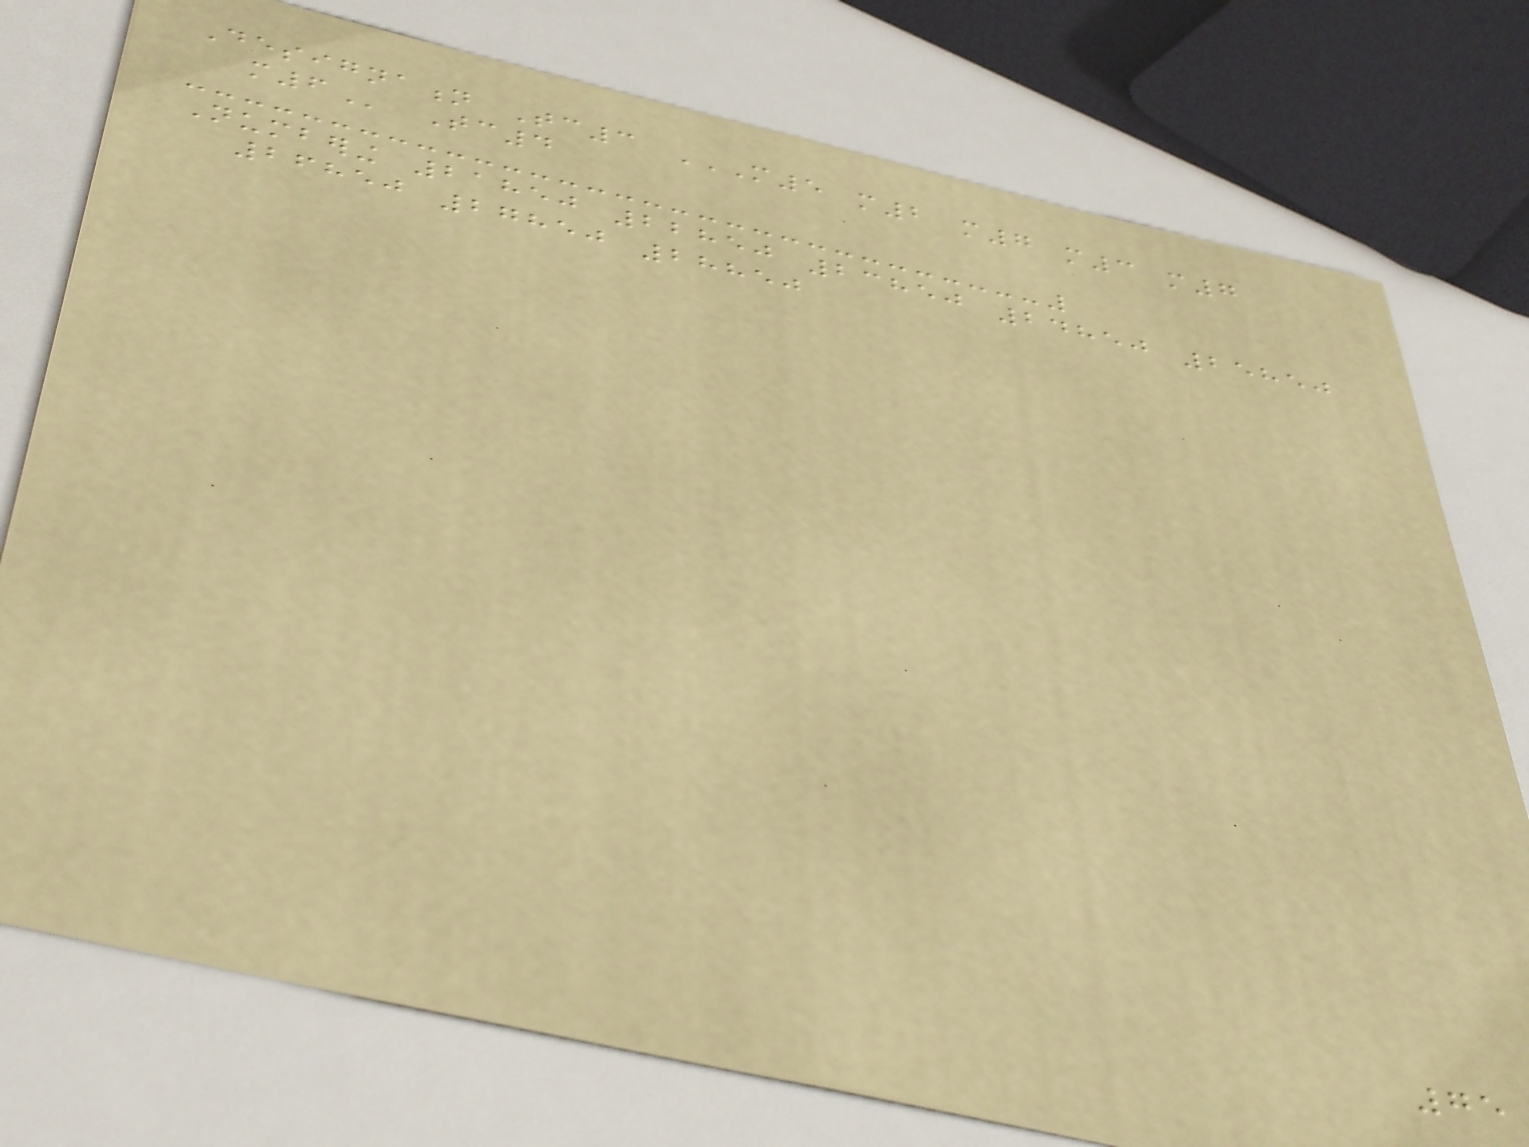Designation Tc3 M5 M2 M7 M3 M7
M6 Tc4
Numbering 21850 22850 23850 24850 25850
26850 27850 28850
75
